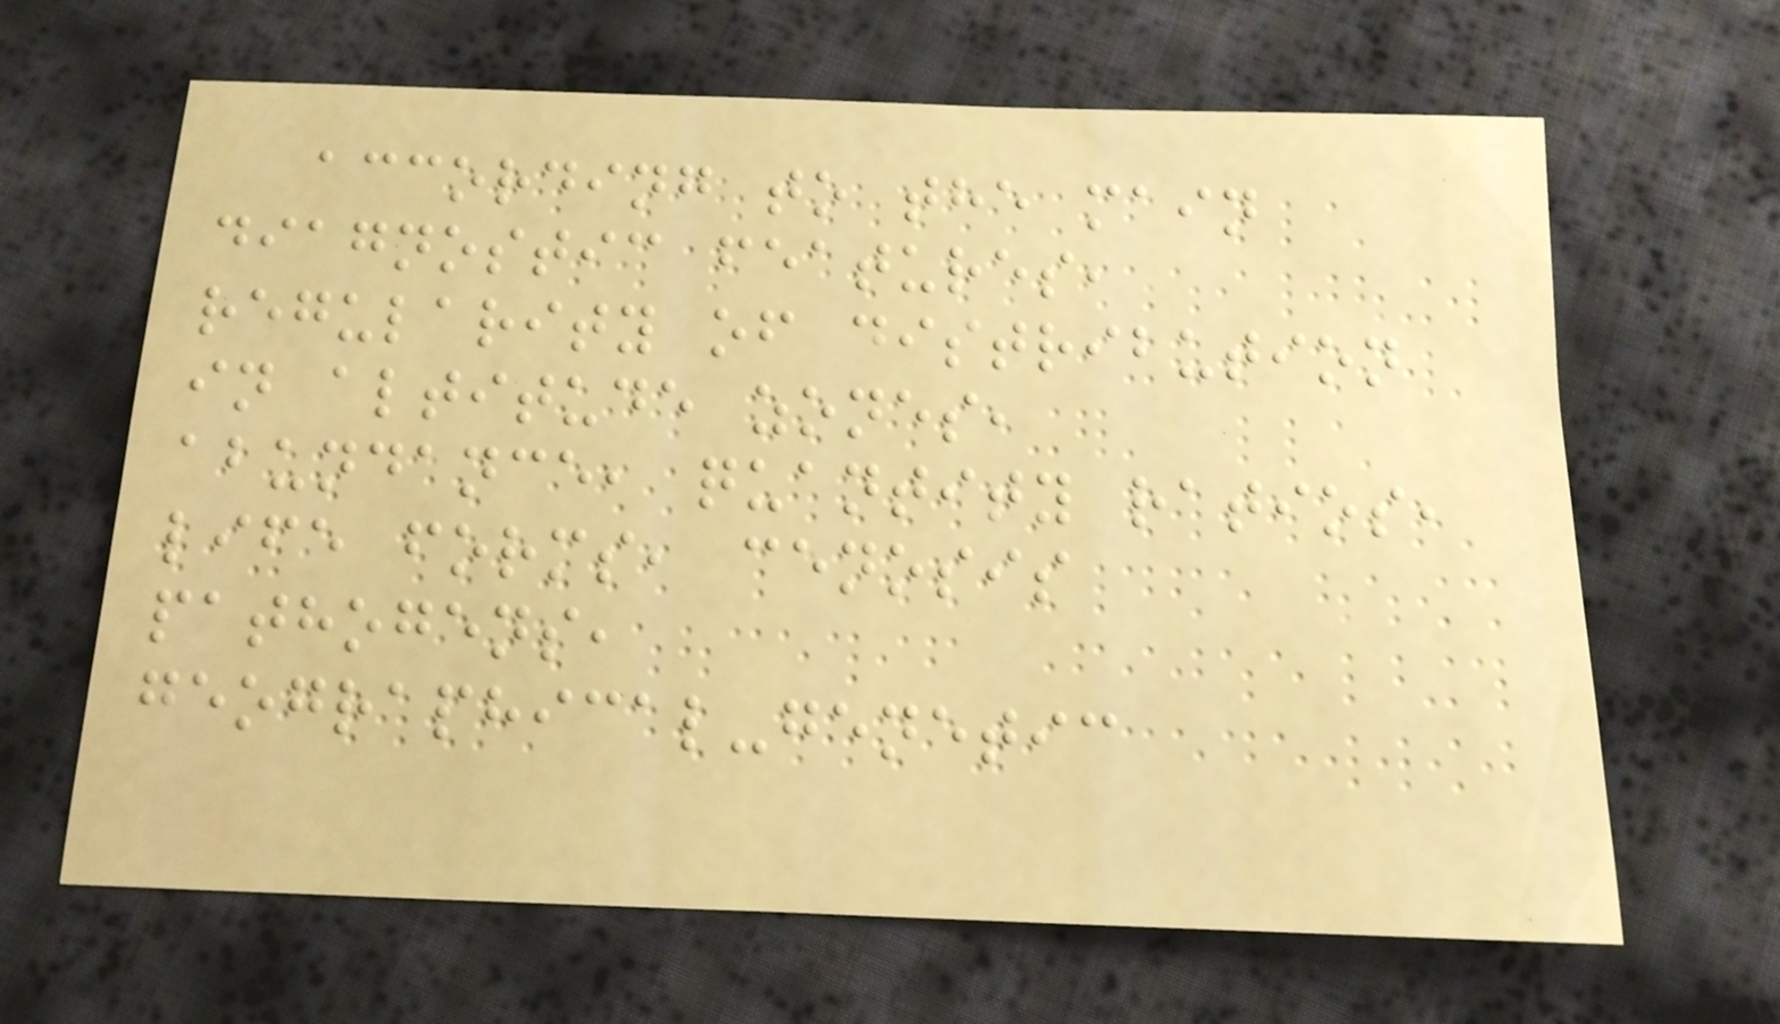according to the main
diagnostic features,
regularity of distribution
in altitude zones,
abundance, quantity ratios,
life forms, cenosis
pathogens,
geographical-genetic
